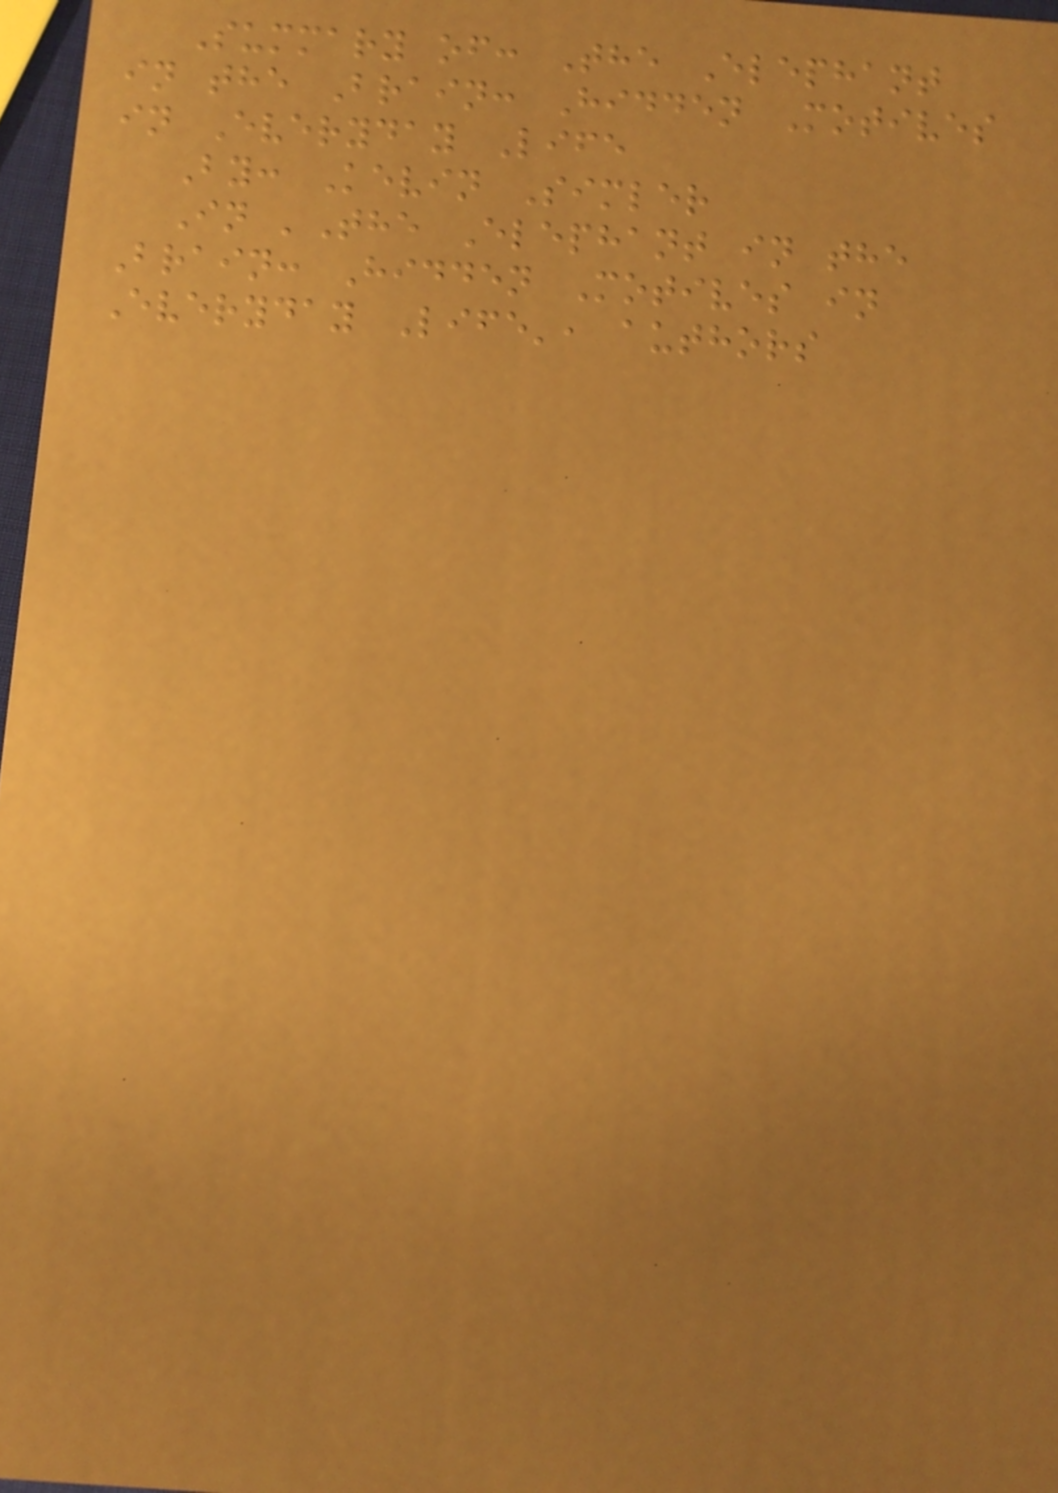Summary of: The Elephant
in the Brain: Hidden Motives
in Everyday Life
By: Kevin Simler
In 'The Elephant in the
Brain: Hidden Motives in
Everyday Life', authors
